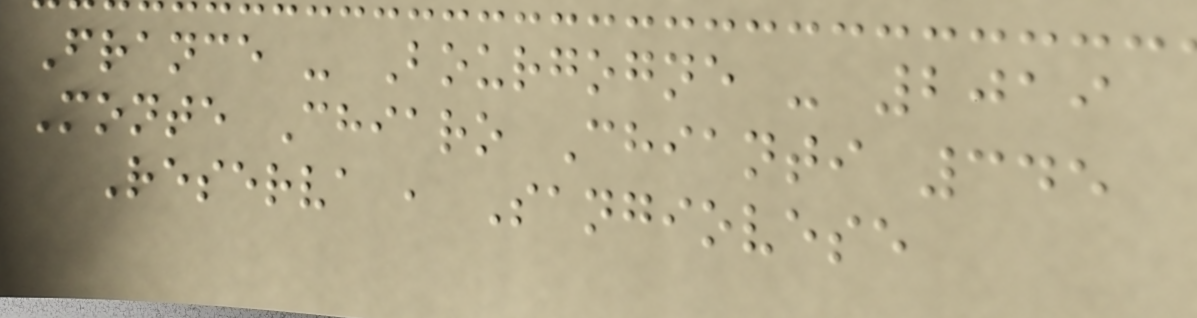France - Bourgogne - 2019
Monte Chiaro Chianti 345
Reserva , Sangiovese
